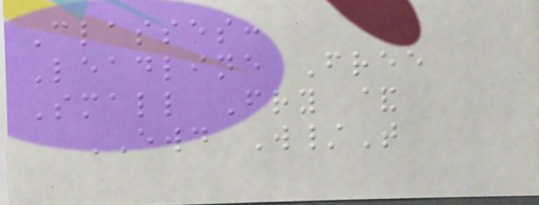Classes:
Leadline Free
Small Fry &
EWD W/T
